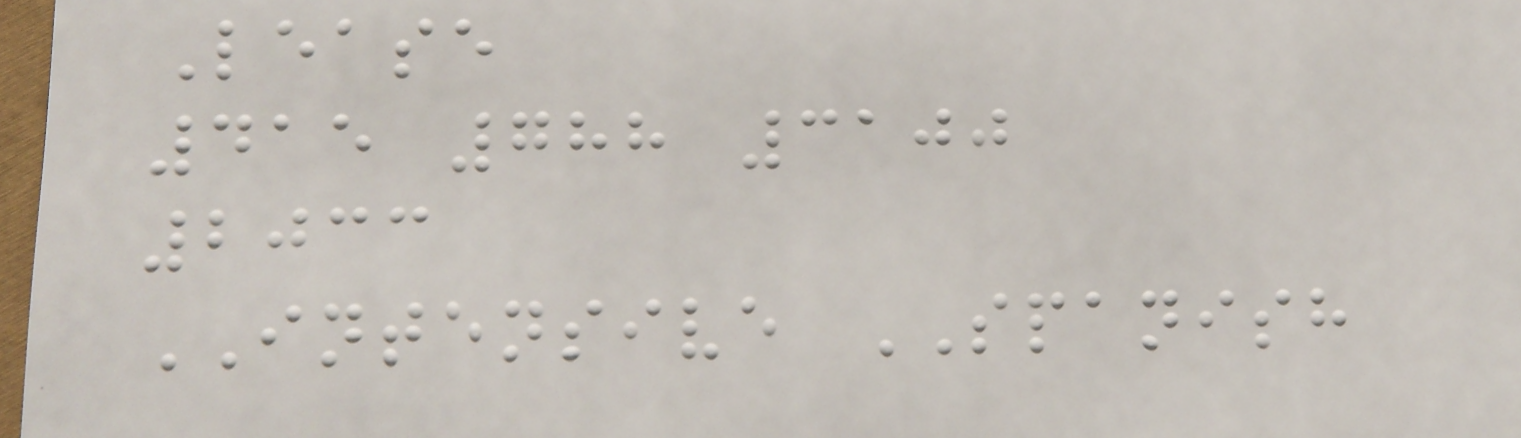Lease
415 788 3100
2033
INTENSIVE SPANISH
